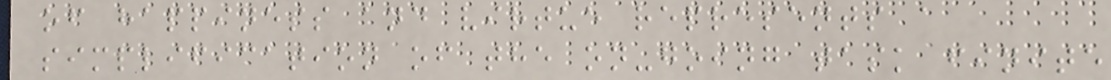of happiness and virtue represents a
simplification of the on-going task finite
